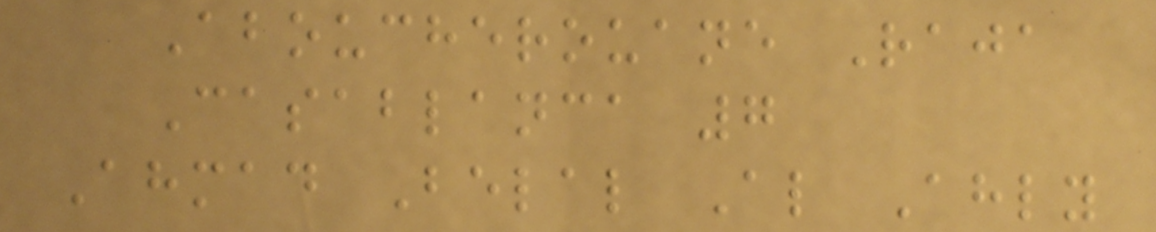Aboucherouane Raja
Casablanca 7
Ahmad Belal Al Ahly
